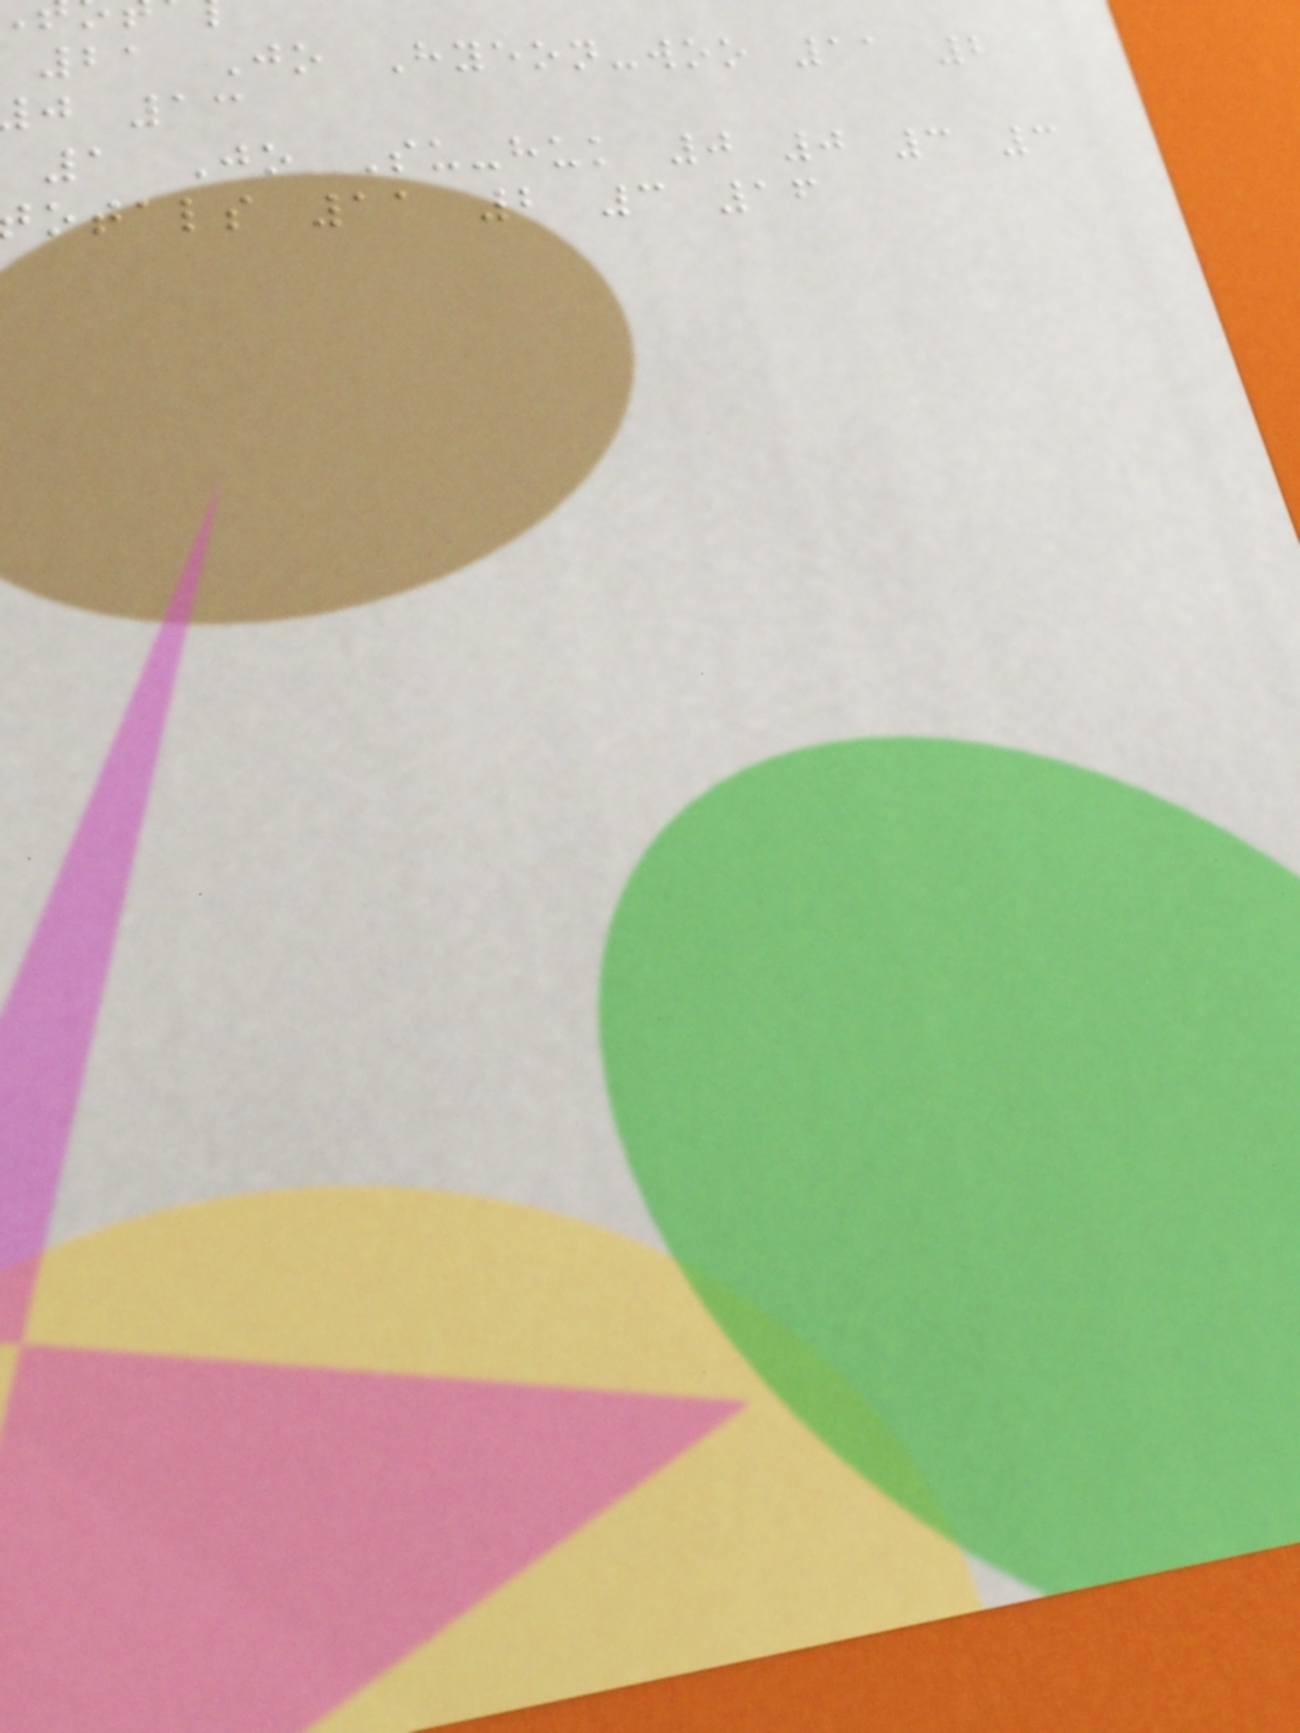21 Jo Hyeon-woo 11 2
j 13
1 Jo Su-huk 0 0 3 3
otals 11 2 3 16
